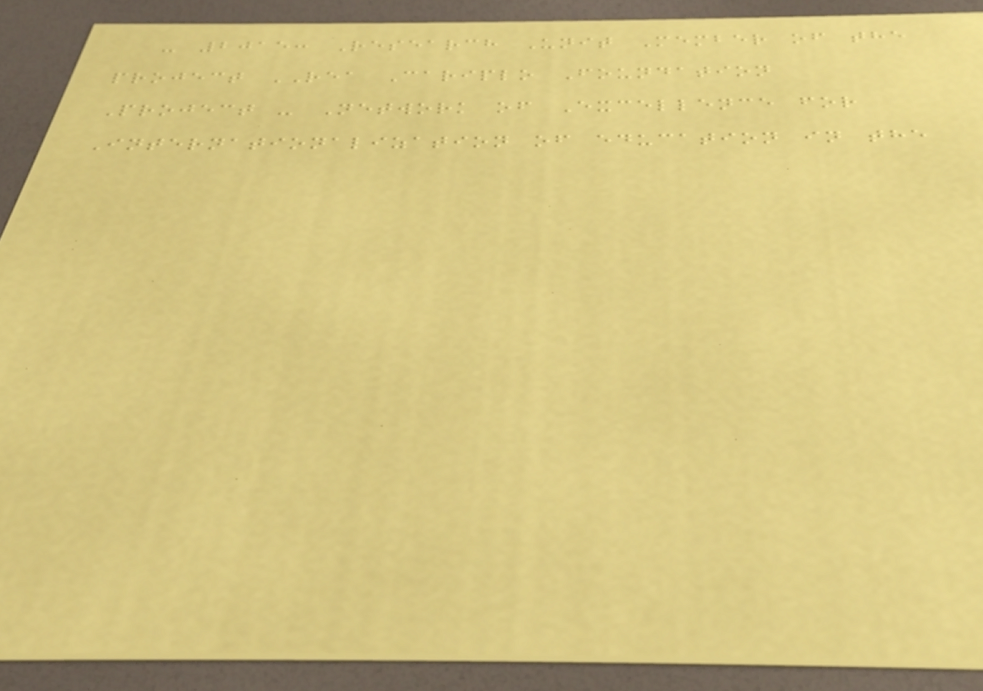- 2015: Research Unit Member of the
project REA Cariplo Foundation
Project - Network of Excellence for
Internationalization of education in the
